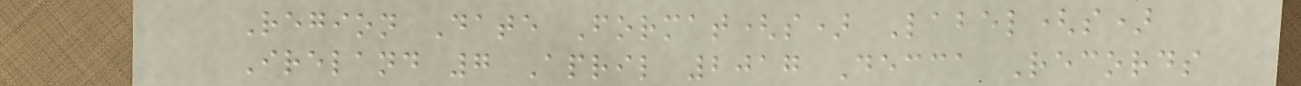Region Date Format(s) Label(s)
Ireland 7 April 2017 Decca Records
